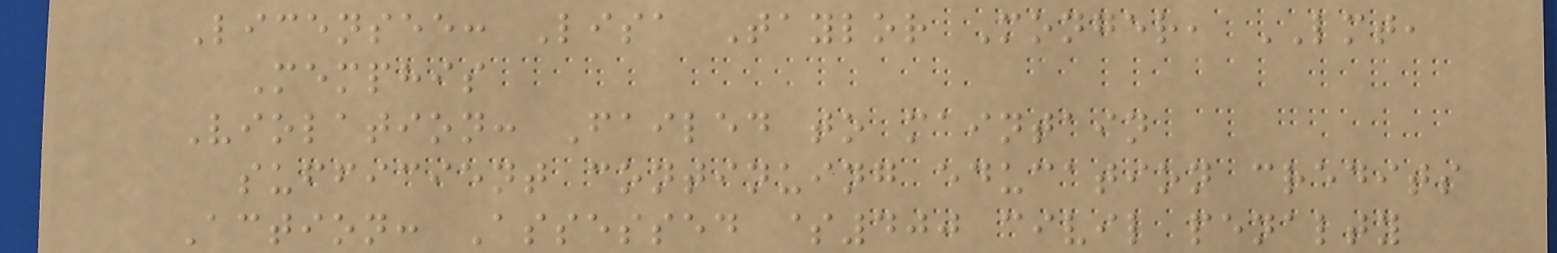Licensee: Lisa Taylor Monger, LMT,
Memphis
Violation: Failed to maintain
sufficient continuing education credits
Action: Assessed $400 civil penalty
